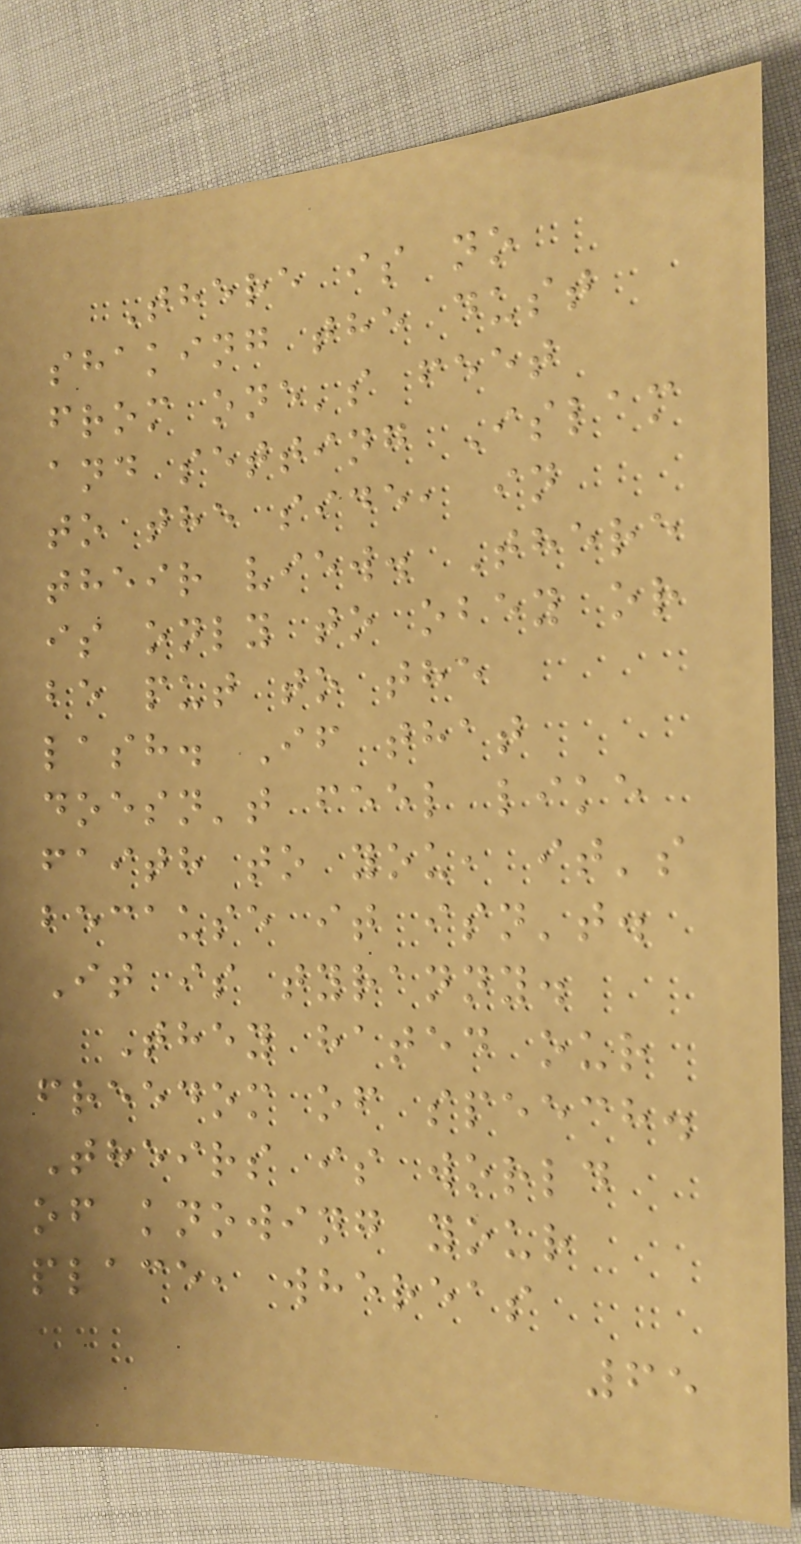There is no
shaking the dust
from one's feet
and setting Islam
to the side, in
their view. There
is only to obey or
be put to the
lash. If that
doesn't feel like
faith to you, it's
because it isn't.
It is tyranny.
They hated our
freedom of speech.
Theirs is world
of knowing your
place, whereas
65
